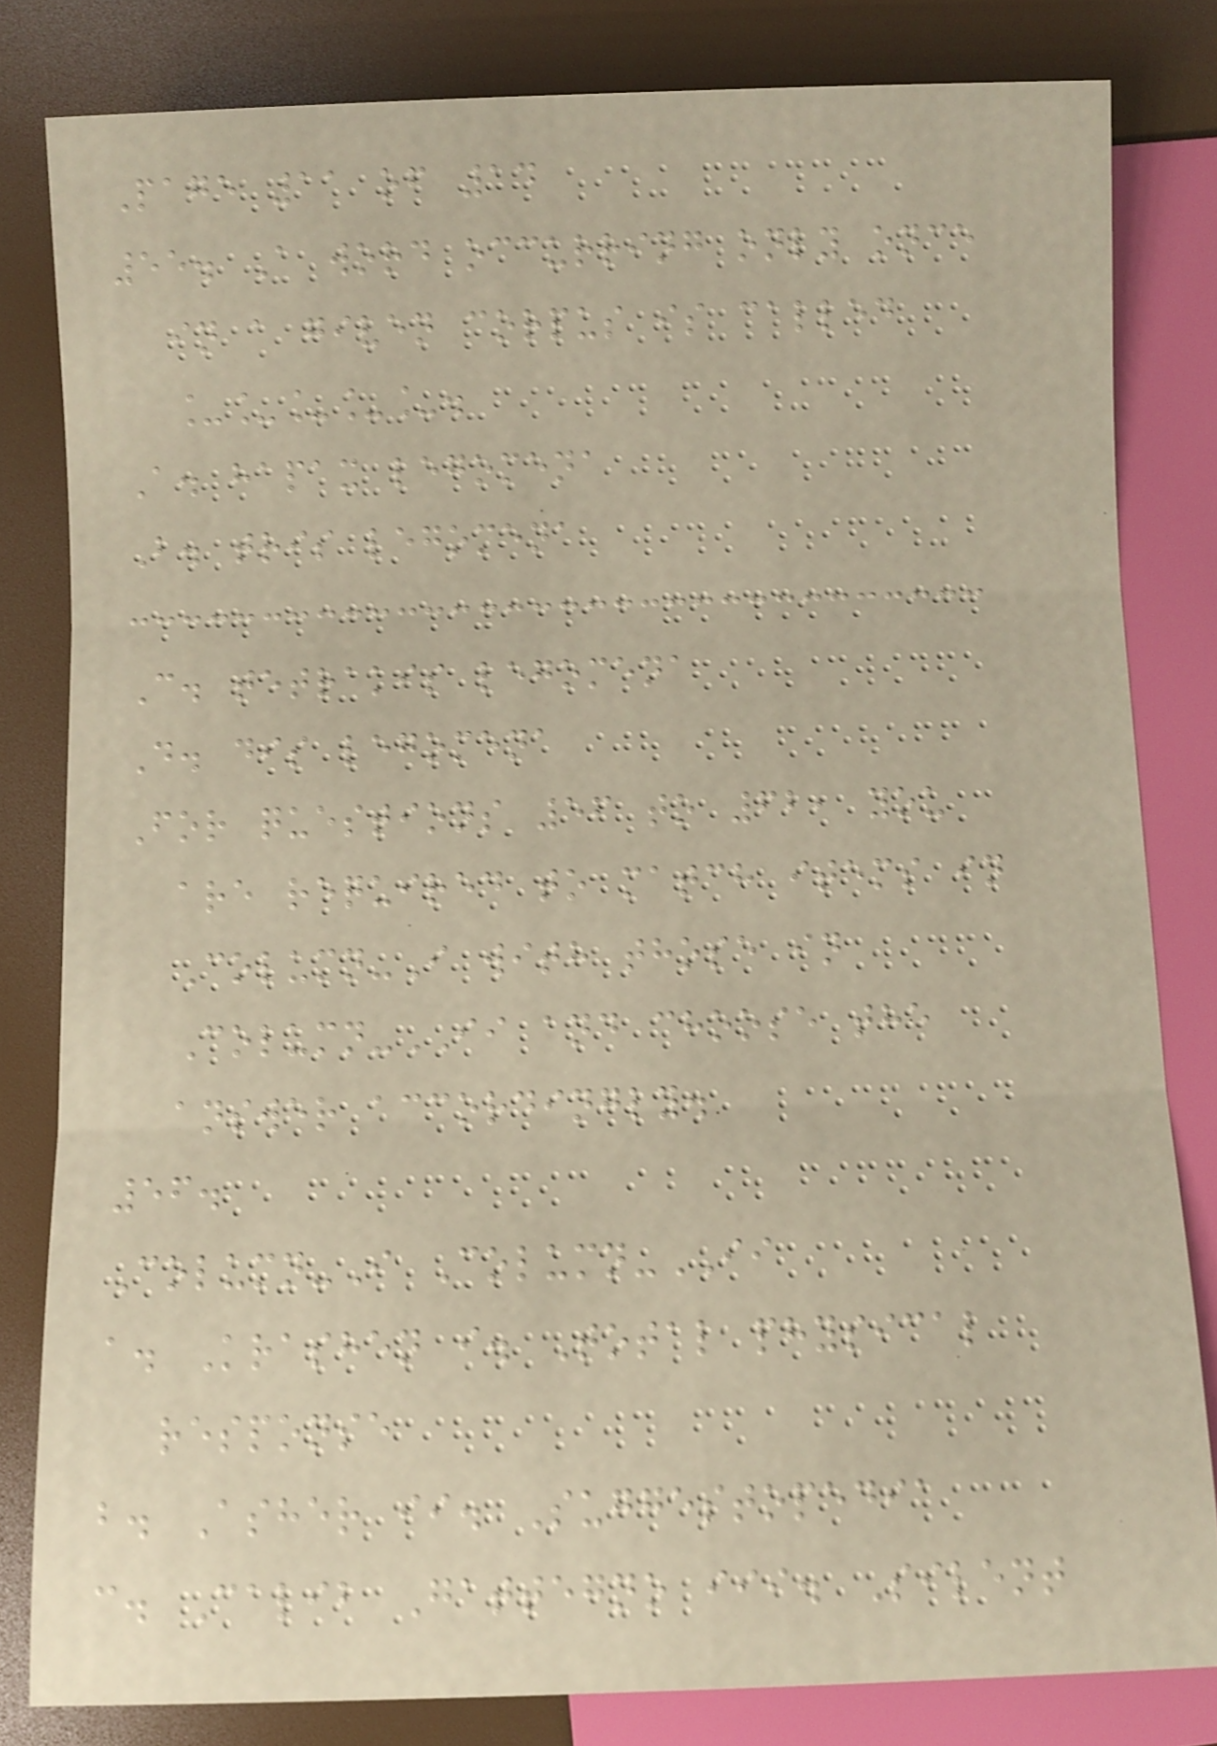Page 11 of 14
55. A word occurring only once
in a given corpus is called
_____.
A. hapax legomena
B. tris legomena
C. tetrakis legomena
D. dis legomena
For questions 56 to 62, you
are required to match items in
Column-I with those in
Column-II and choose the
answer accordingly.
56.
Column-I Column-II
a. Krashen i. Total physical
response
b. Asher ii. Suggestopedia
c. Calib Gattegno iii. Silent
